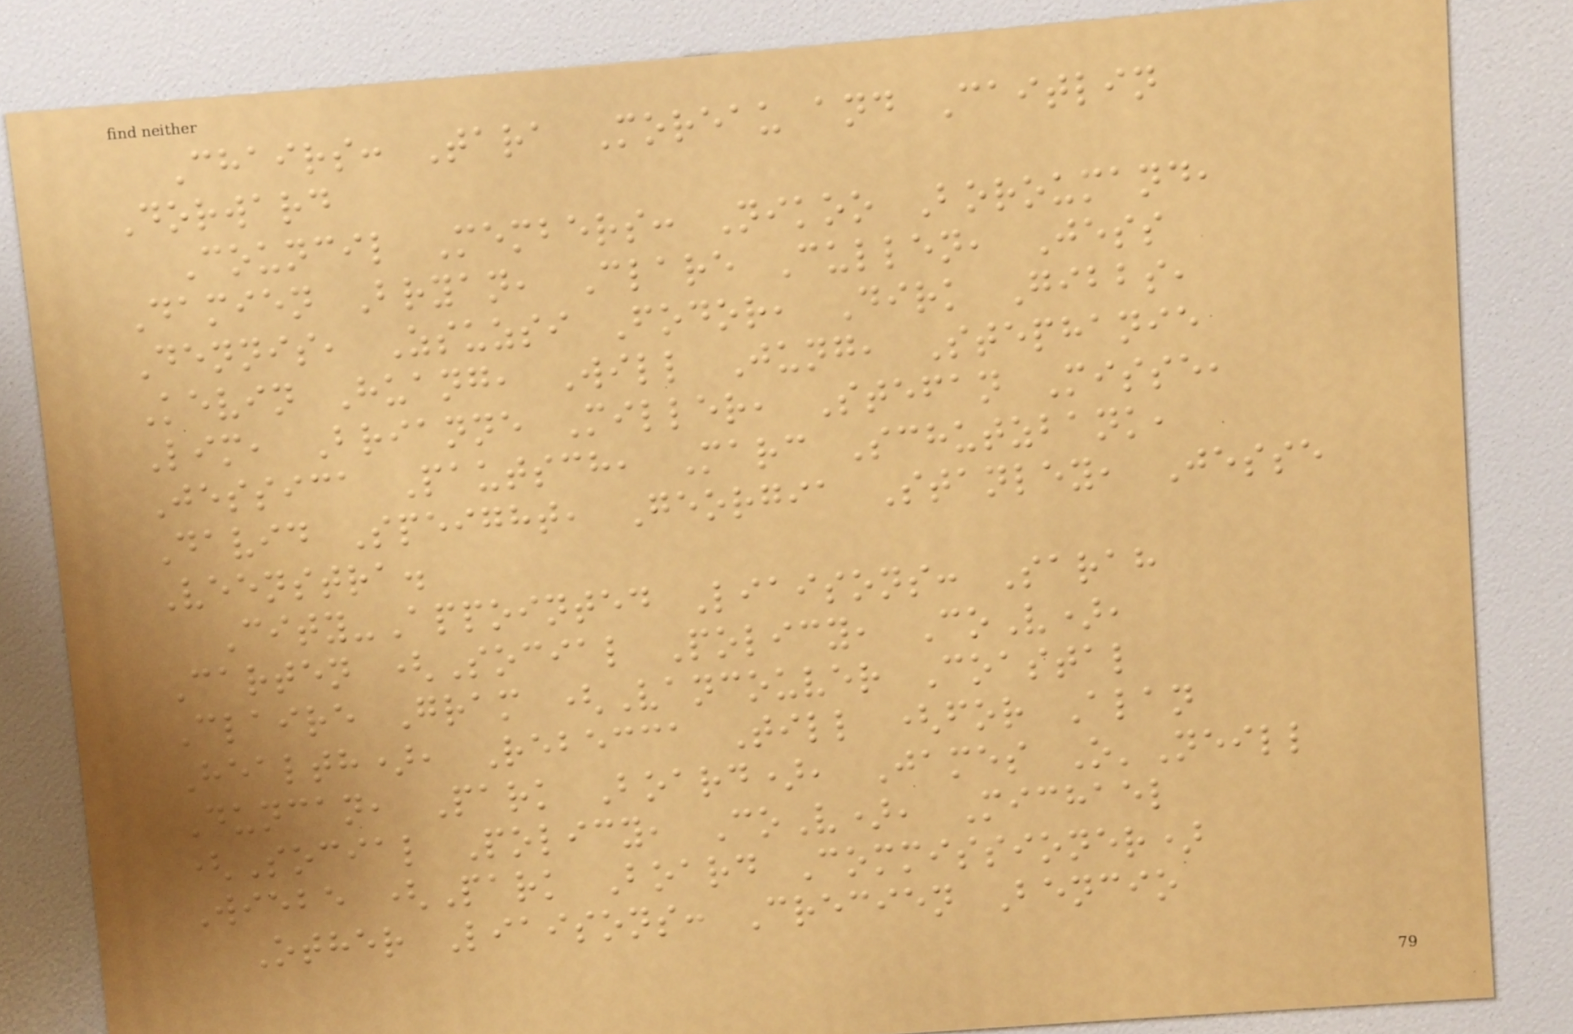Chairs: Tara Moreau and Caitlin
Dorward
Council Members: Nikoo Boroumand,
Damien Bryan, Clare Cullen, Jess
Dennis, Zsuzsi Fodor, Dirk Gibbs,
Kevin Huang, Will Jung, Stephanie
Lim, Brianne Miller, Stefan Misse,
Jessica Pautsch, Marc Schutzbank,
David Speight, Georgia Stanley, Jesse
Veenstra.
City-Appointed Liaisons: Sarah
Carten (Social Policy, CoV),
Claire Gram (Vancouver Coastal
Health), Rebecca Till (for Alan
Duncan, Park Board), James O'Neill
(Social Policy, CoV), Michael
Wiebe (Park Board Commissioner)
Other Liaisons: Crecien Bencio
